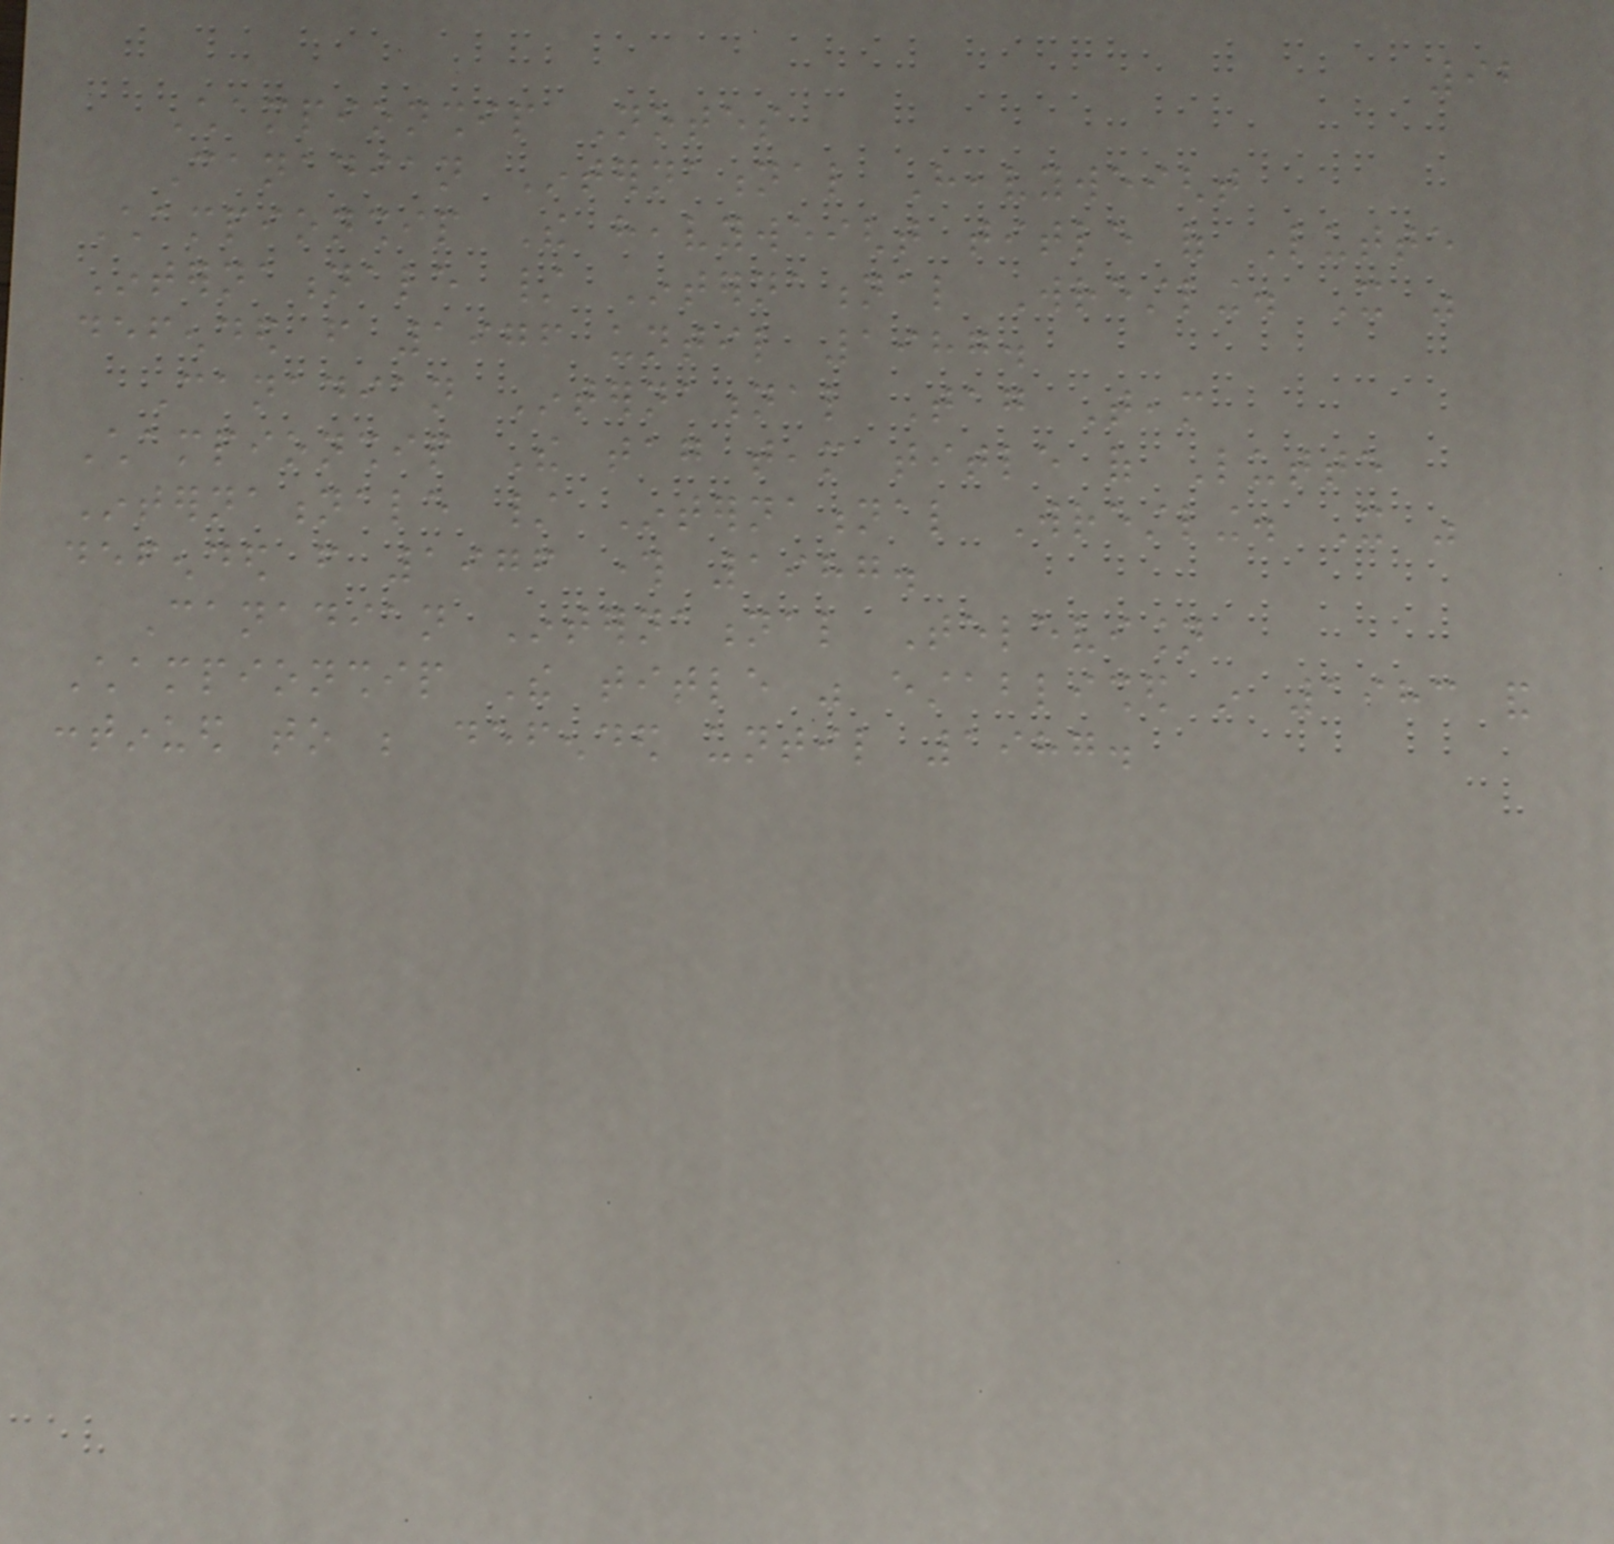92
Championship Notes
Canadian International Heavyweight
Championship The heavyweight title of Lutte
Internationale / International Wrestling. It was
defended from 1976 until 1987.
Canadian International Tag Team
Championship The tag team title of Lutte
Internationale / International Wrestling. It was
defended from 1976 through 1987.
Canadian International Television
Championship The title was established in 1983 and
continued to be defended until 1987.
